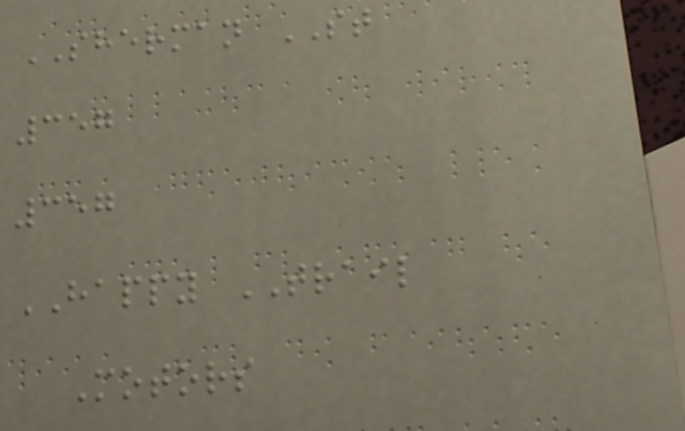SHERMAN ST
357
357
HAPPY TRAIL
Motors
